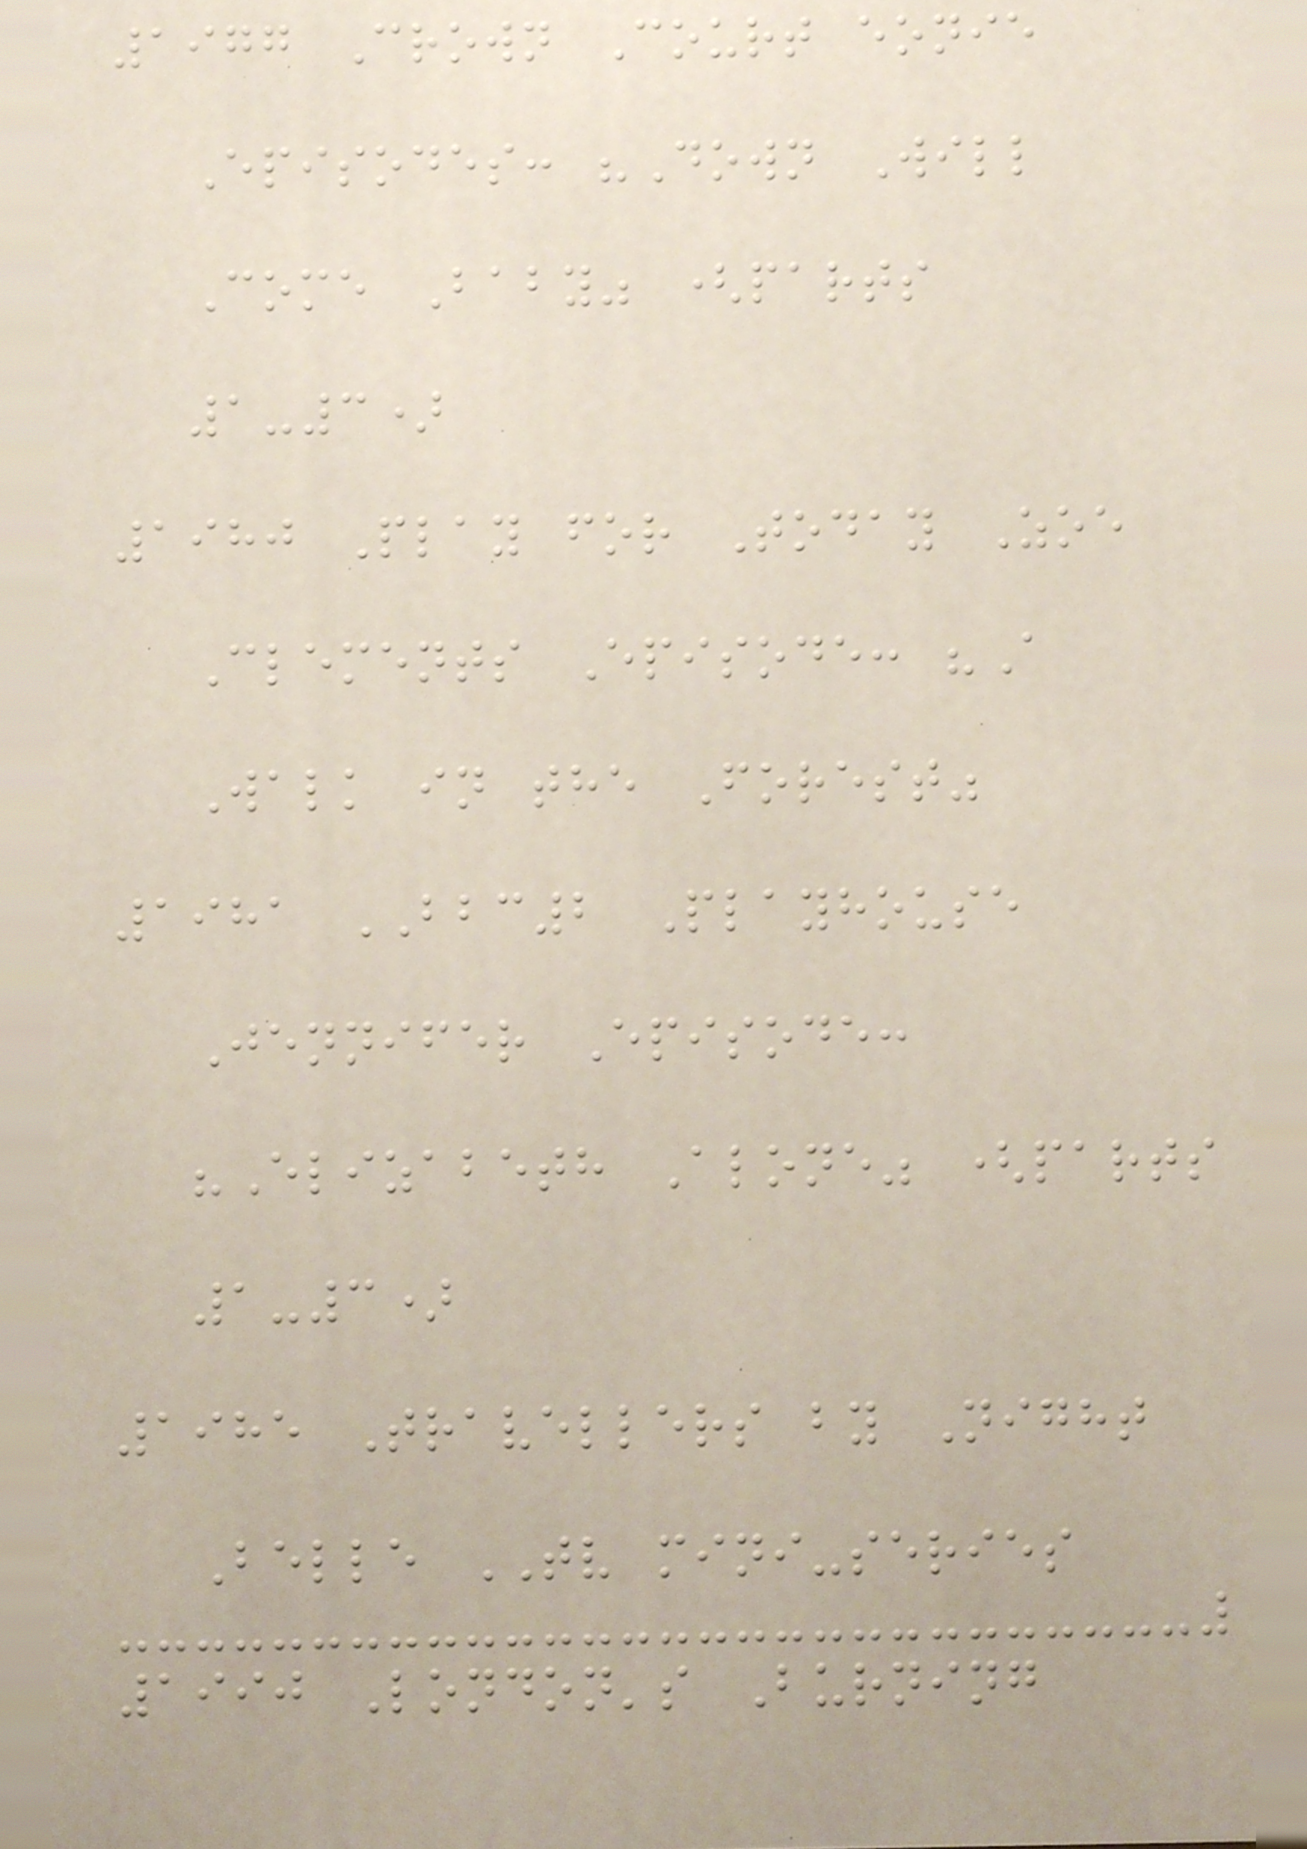1977 Crown Court eonie
Episodes: "Down Will
Come Baby" (parts
1-3)
1980 Play for Today Zoe
Clements Episode: "A
Walk in the Forest"
1981 BBC2 Playhouse
Jennifer Episode:
"Elizabeth Alone" (parts
1-3)
1985 Travellers by Night
Belle TV mini-series
1990 London's Burning
